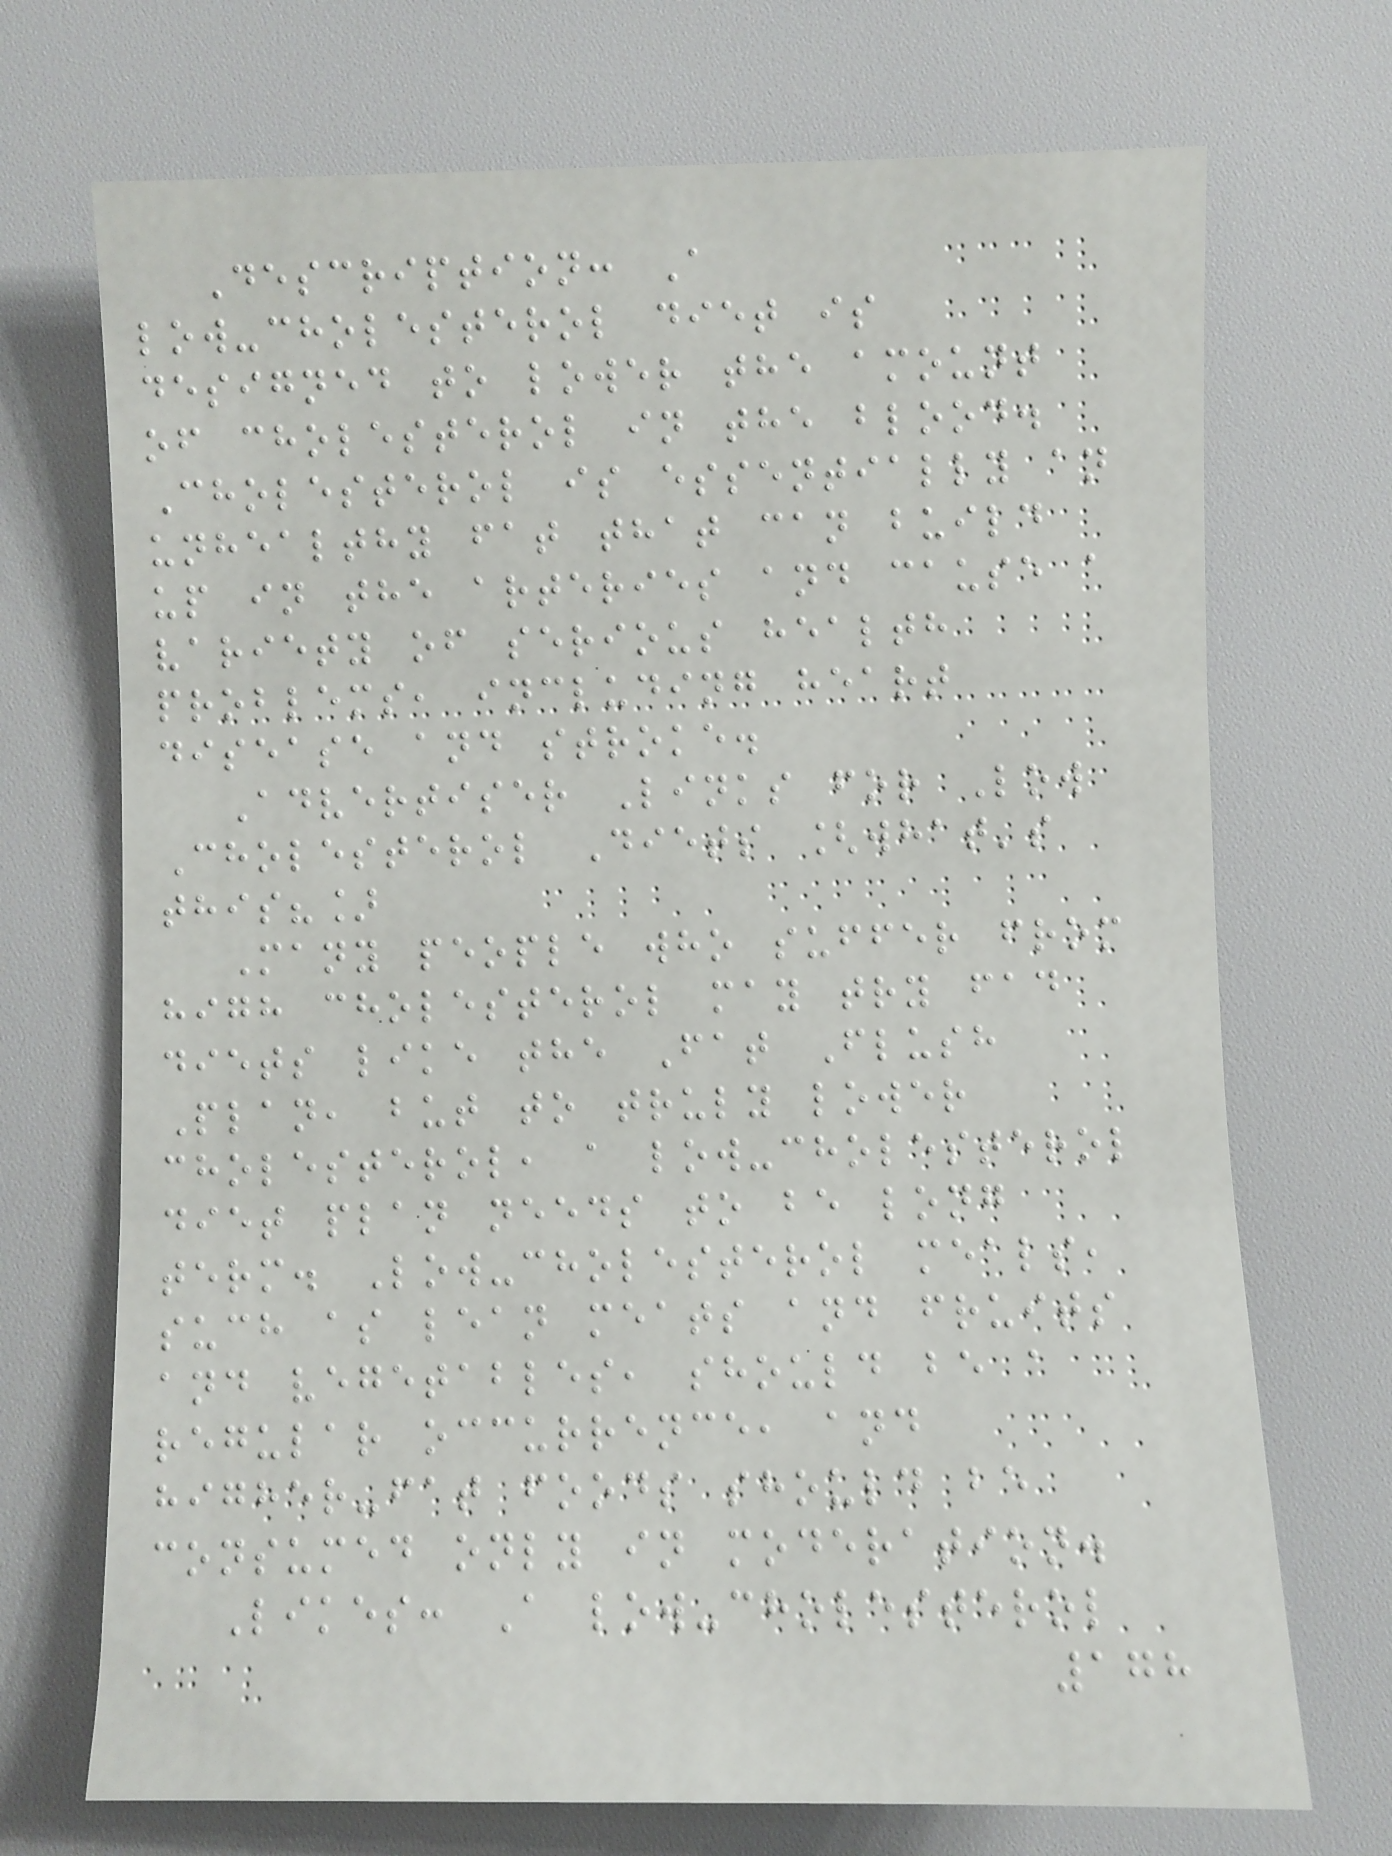Description: A
low-cholesterol diet is
designed to lower the amount
of cholesterol in the blood.
Cholesterol is essentially an
unhealthy fat that can build
up in the arteries and cause a
variety of serious health
problems, including heart
disease and stroke.
Advertiser Links for Low
Cholesterol Diets [what's
this?]
Many people who suffer from
high cholesterol may try fad
diets like the Fat Flush
Plan, but to truly lower
cholesterol, a low-cholesterol
diet plan needs to be long
term. Low-cholesterol meals,
such as lean meats and fruits
and vegetables, should be a
regular occurrence, and
higher-fat foods should be
consumed only in moderation.
Likes: A low-cholesterol
178
